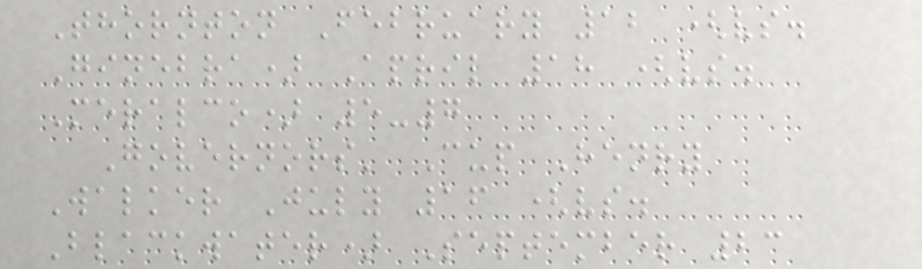Thornton February 12 (vs.
Ginebra) April 18 (vs.
Meralco) 5-7
Governors' Cup Henry
Walker July 16 (vs.
Blackwater) September 23
